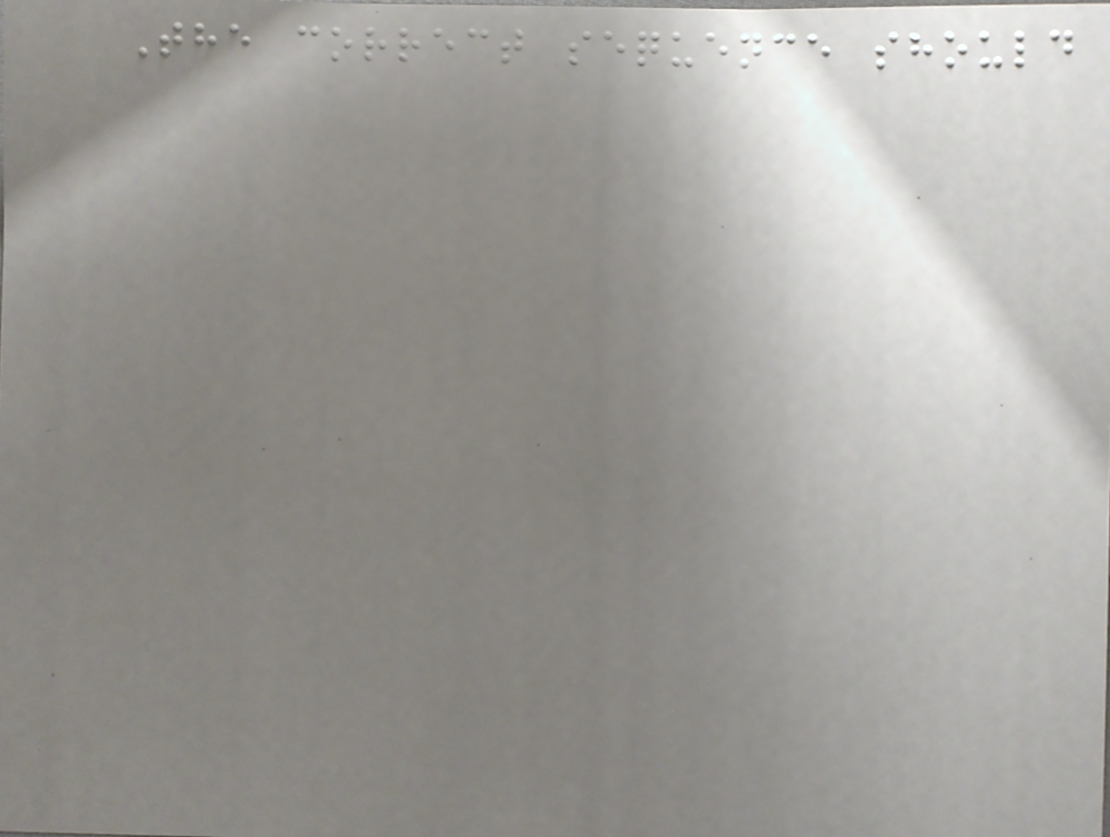The correct sequence should
